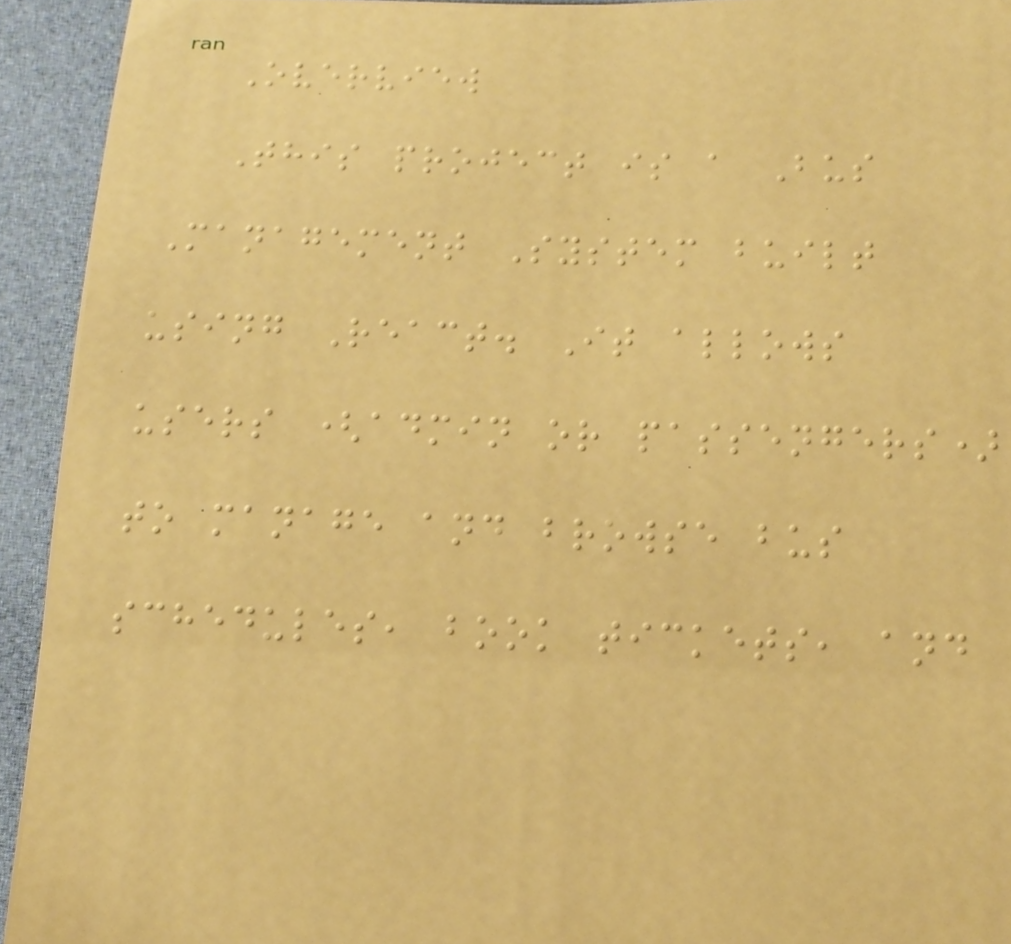Overview
This project is a Bus
Management System built
using React. It allows
users (admin or passengers)
to manage and browse bus
schedules, book tickets, and
